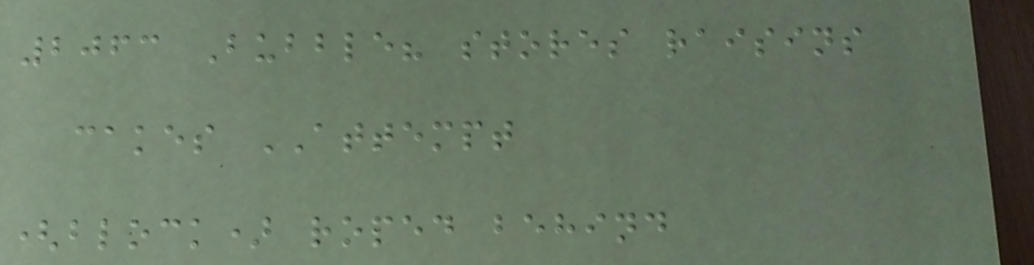2063 Bubble? stores raisins
cakes ATTEMPT
(block) roped behind
